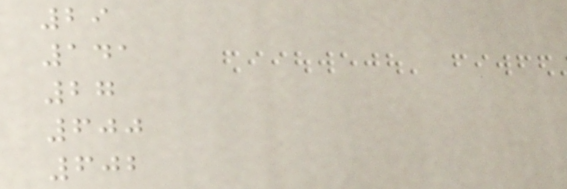29
141
27
600
602
